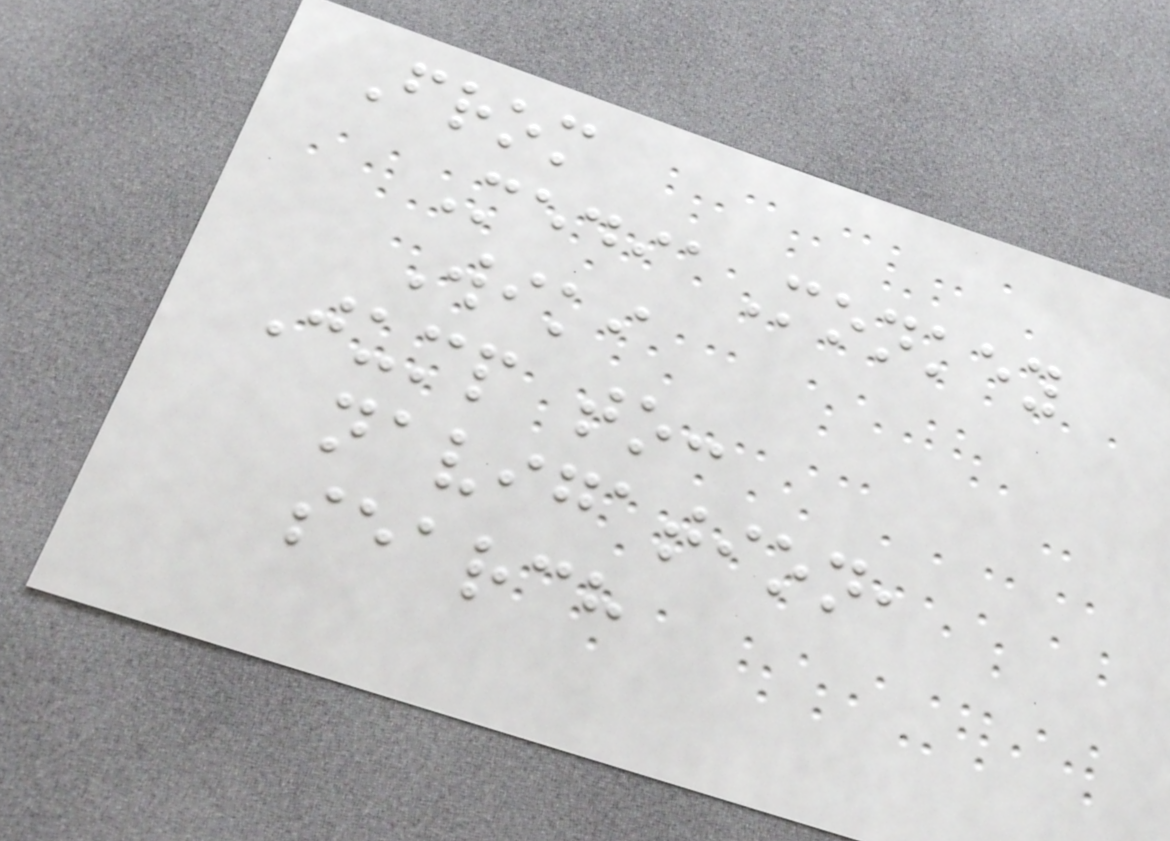From
MediaMonkey
Wiki
Jump to:
navigation,
search
